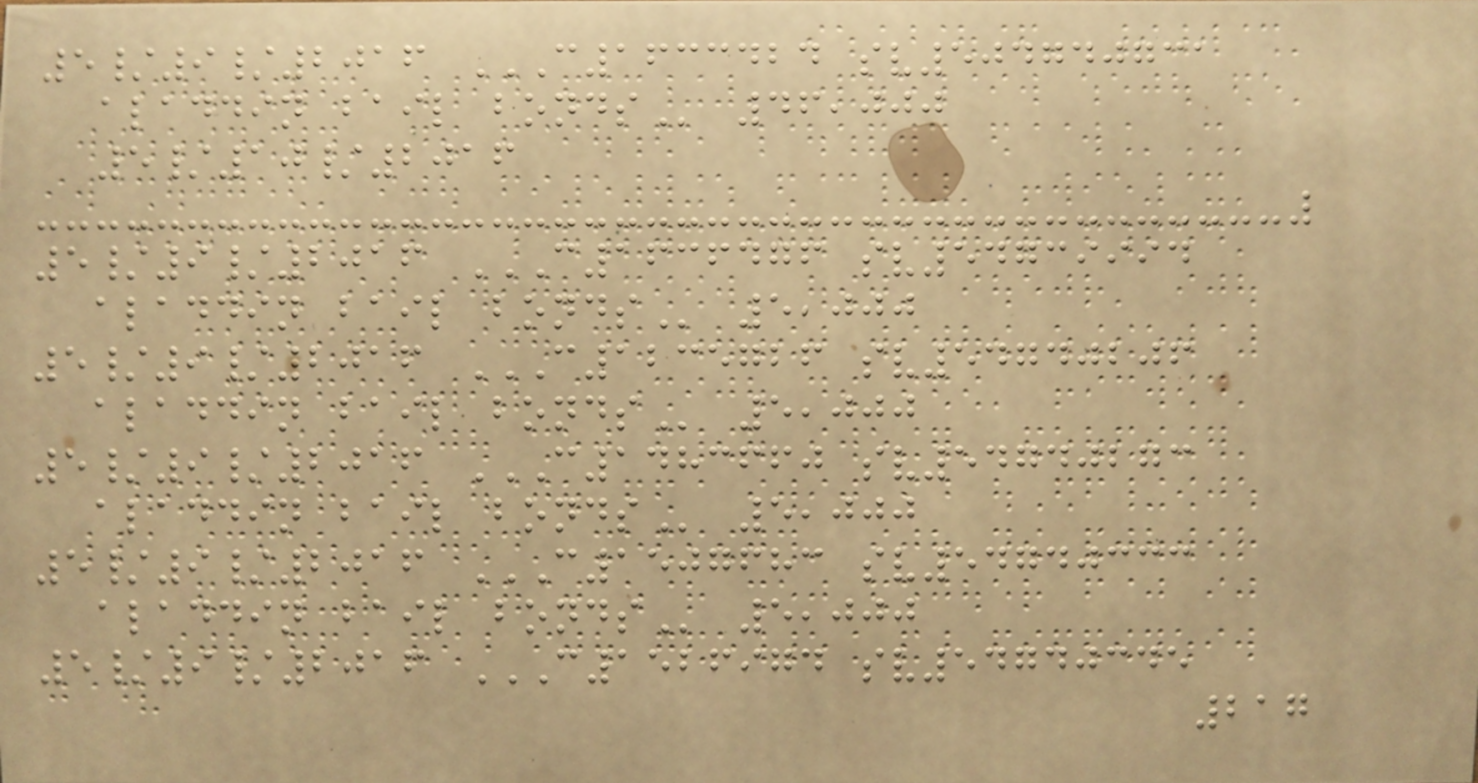5/9/2016 C1633424 SV504740731
ALADDIN BAIL BONDS 46,000
5/10/2016
5/9/2016 C1636476 SV54739994
ALADDIN BAIL BONDS 5,000
5/9/2016 C1235726 SV54740206
ALADDIN BAIL BONDS 5,000
5/9/2016 C1483660 SV54740273
ALADDIN BAIL BONDS 5,000
5/9/2016 C1507683 SV54740333
ALADDIN BAIL BONDS 5,000
5/9/2016 C1526974 SV54740345
217
